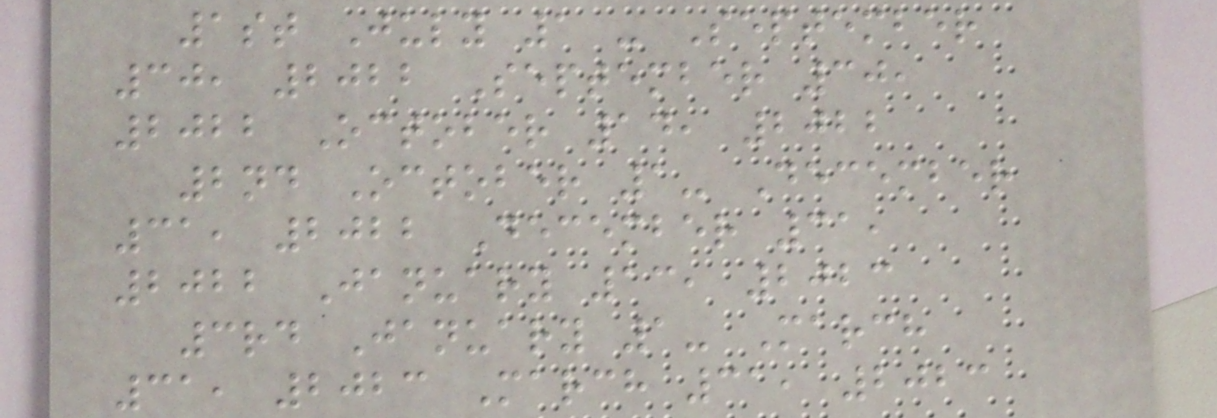1st July 1 - September
30, 2022 September 30,
2022 October 14, 2022
2nd October 1- December
31, 2022 December 31,
2022 January 13, 2023
3rd January 1- March
31, 2023 March 31, 2023
